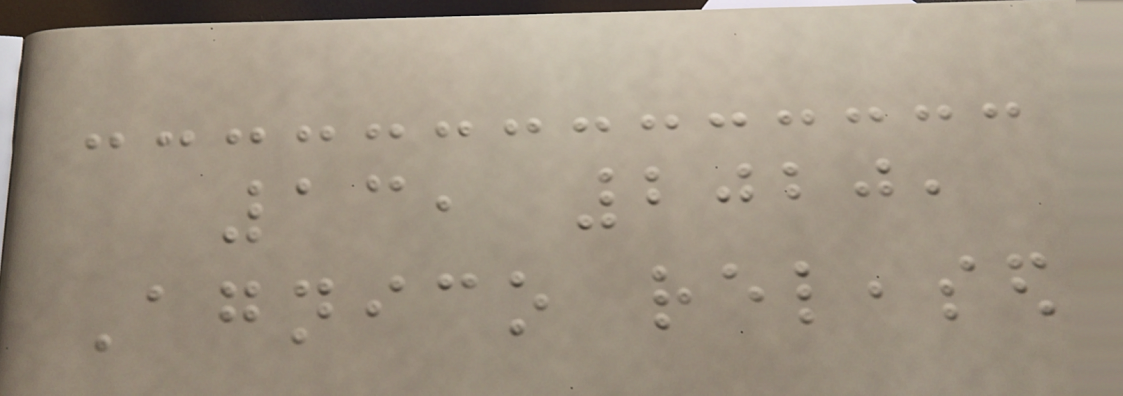13, 2020,
Agnico released
